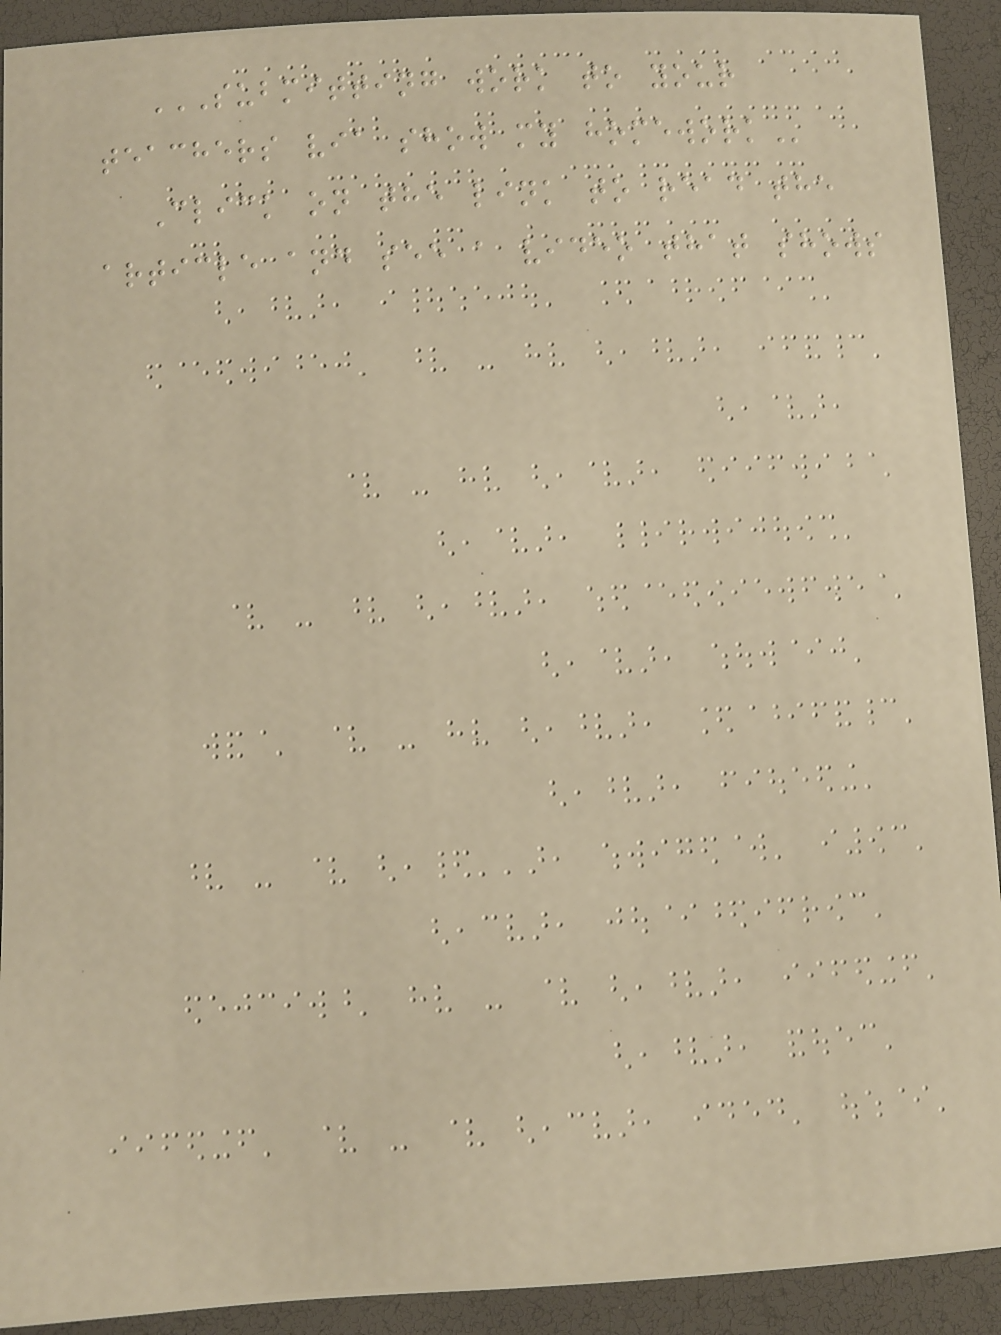SUBMITTING WORK TO YOUR
TEACHERS VIA SHOW MY HOMEWORK
Click on the link to read the
article and see a video that shows
